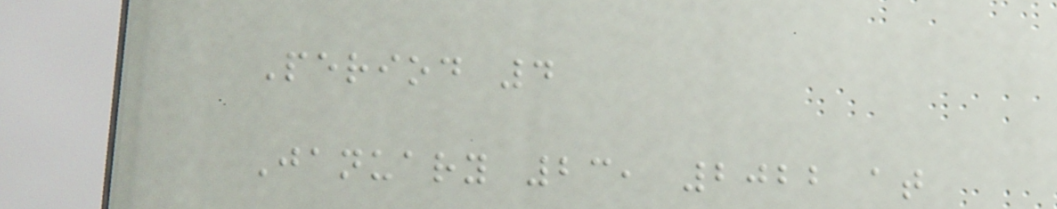Period 4
January 23, 2022 at
